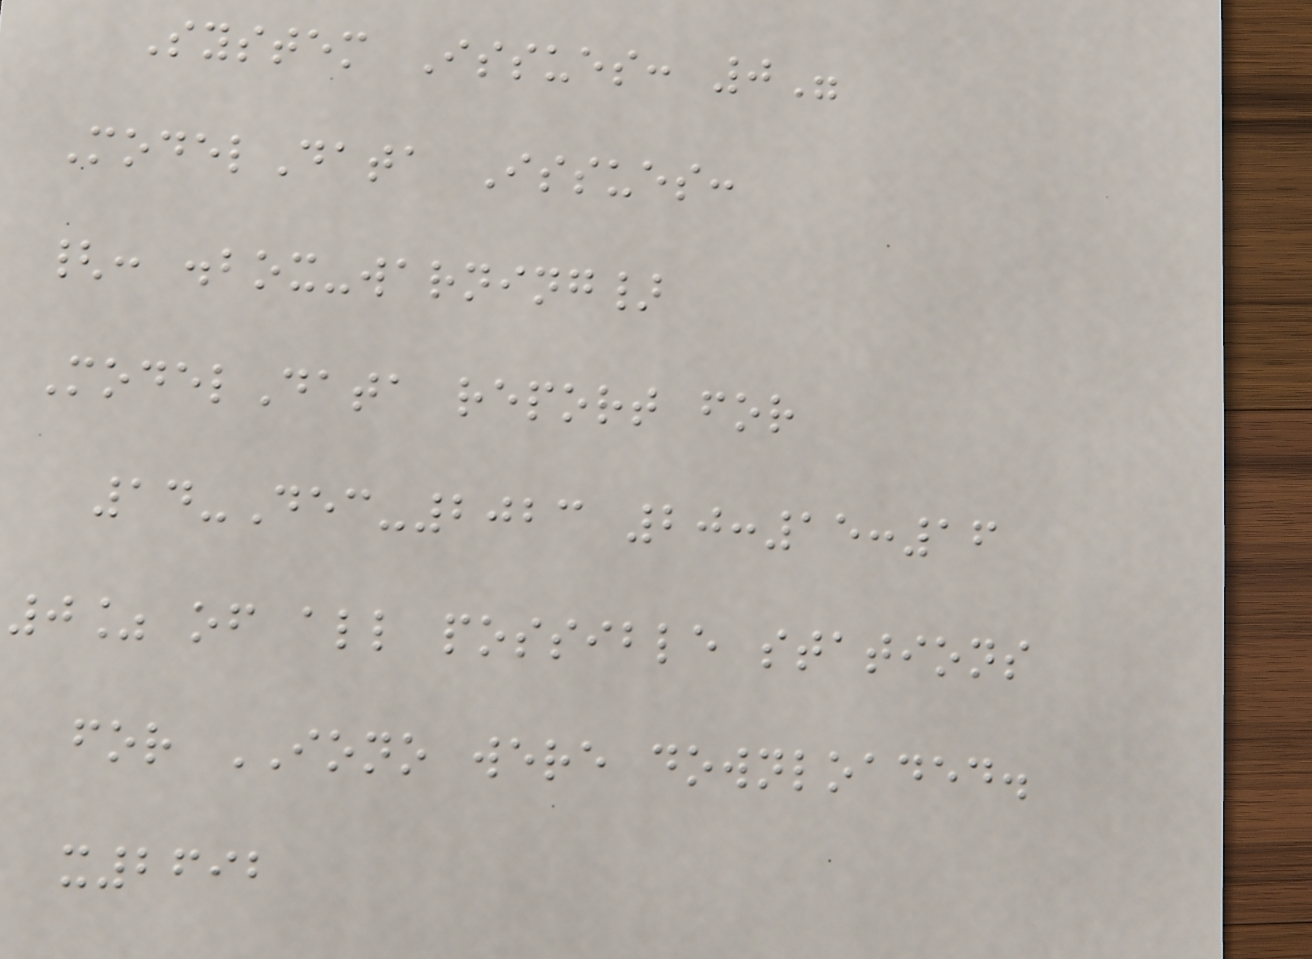System Issues: 0"
ModelData Issues:
{: .box-warning}
ModelData report for
14-Dec-2023 20:15:16
0% of all possible stations
for IONO were downloaded.
x2692
